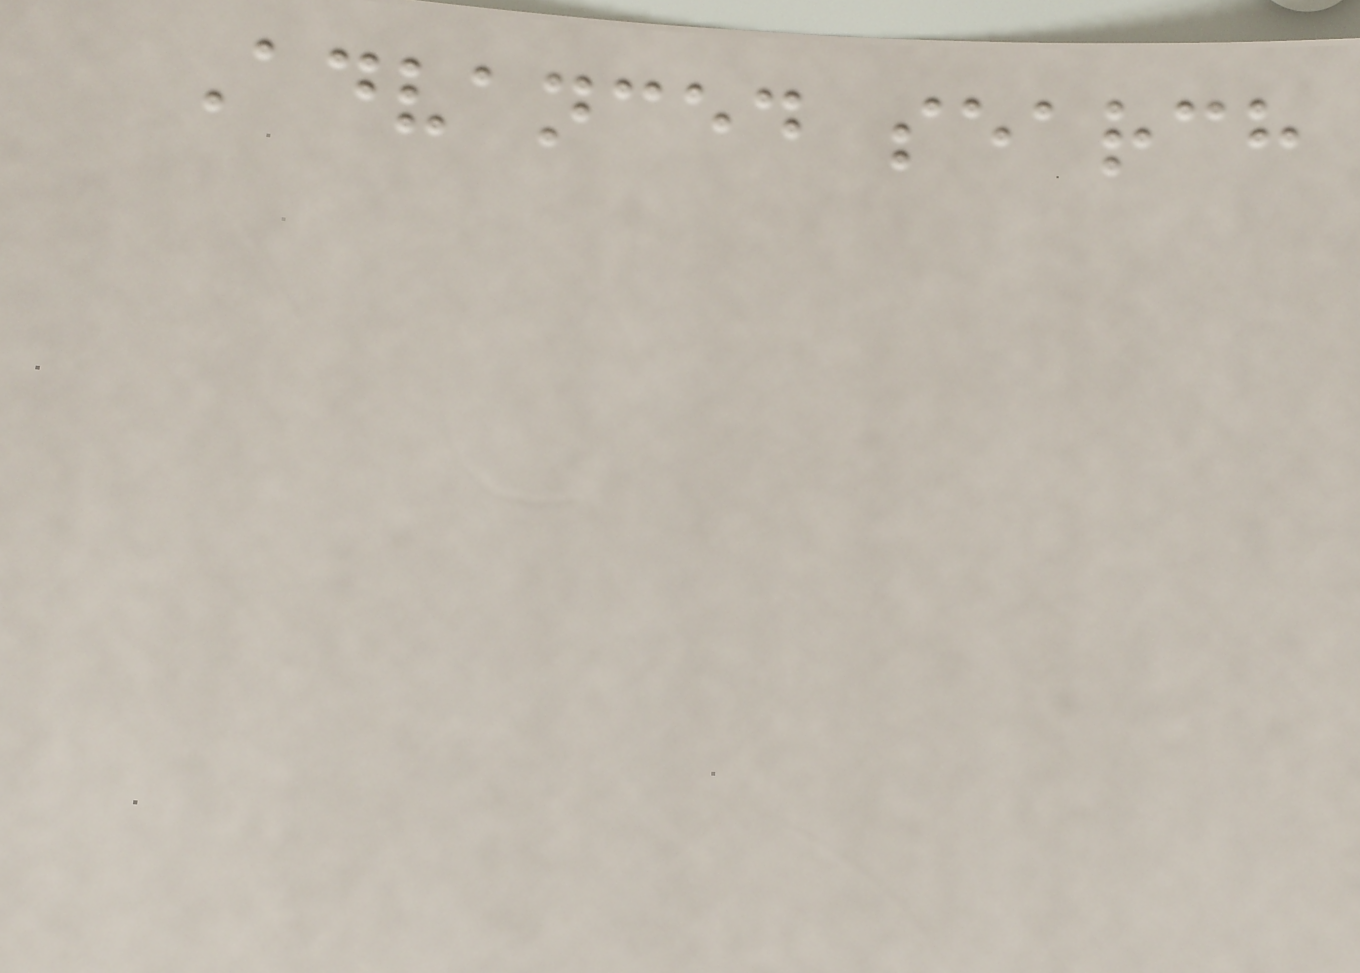Advanced search
